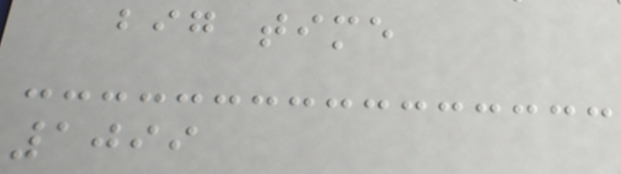big time
1099
